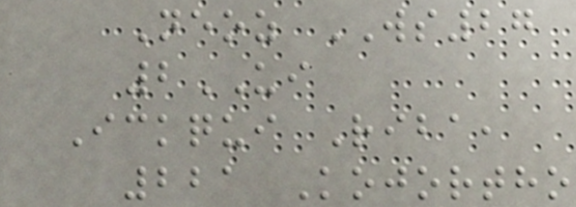Neoz WS27
2UI
Ickqui Riba,
221 Kojortho
